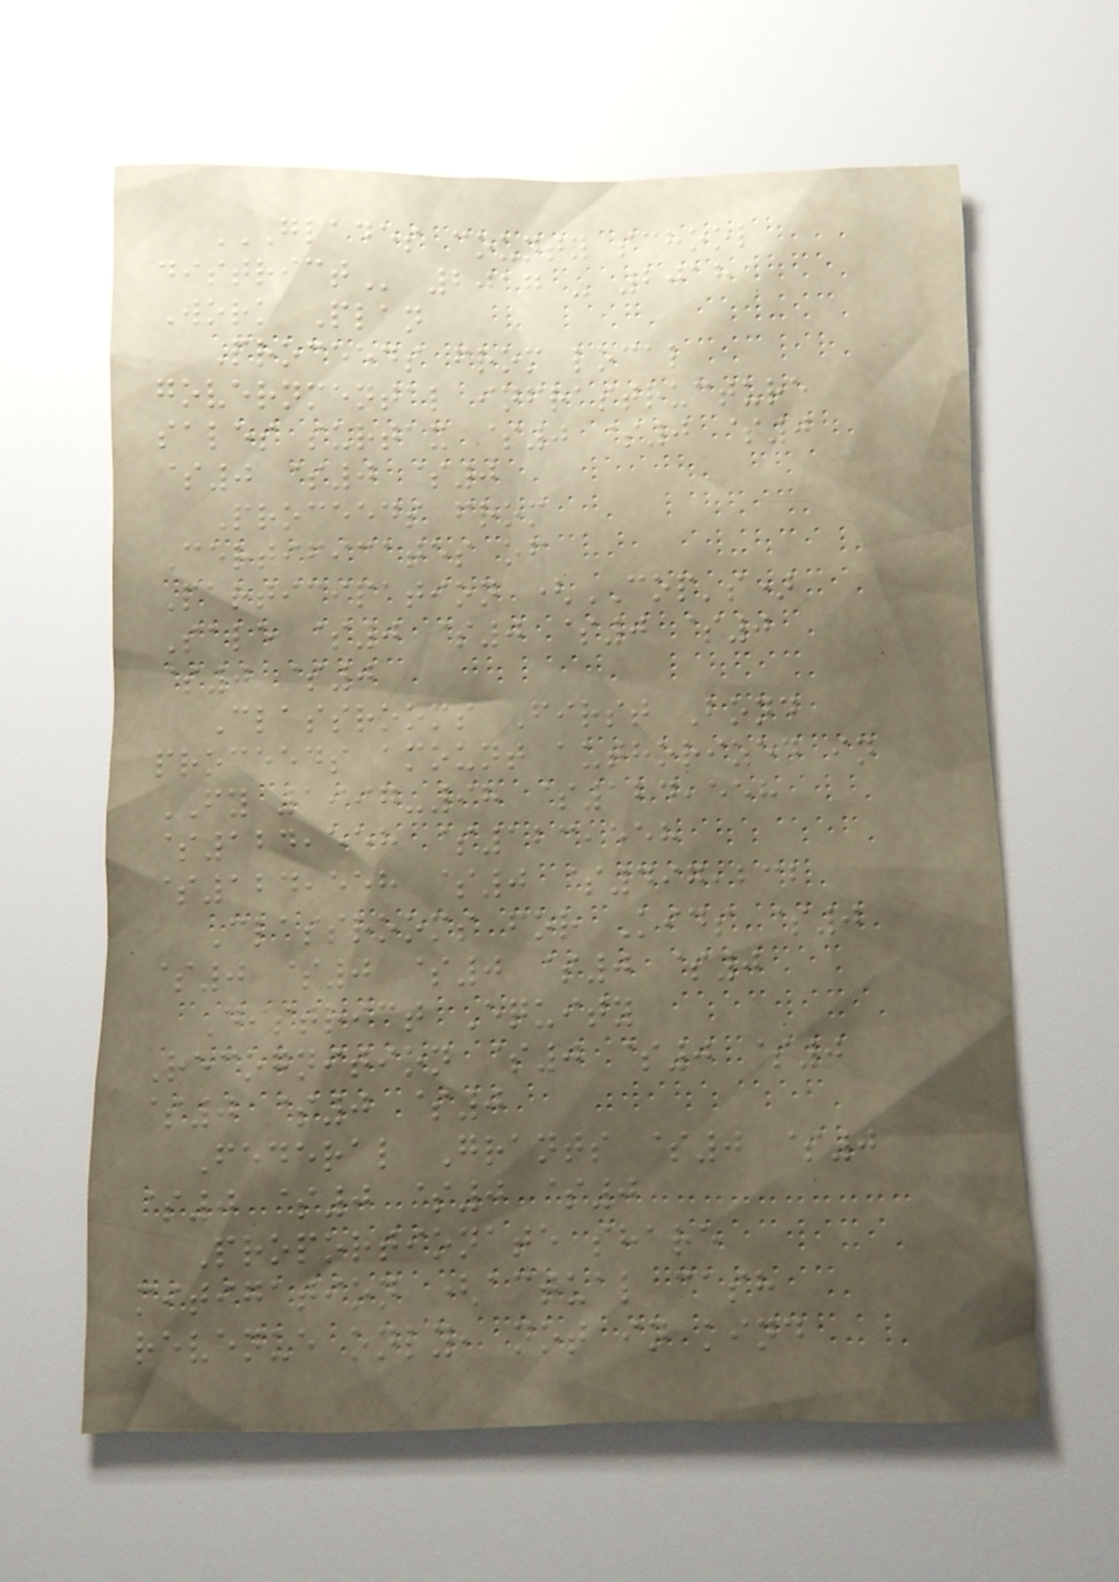GLADES COUNTY SCHOOL
DISTRICT 2017 - 2018
Work Plan
Proceeds from local
governmental infrastructure
sales surtax $0 $0 $0
$0 $0 $0
Proceeds from
Certificates of
Participation (COP's)
Sale $0 $0 $0 $0
$0 $0
Classrooms First Bond
proceeds amount authorized in
FY 1997-98 $124,558
$124,558 $123,558
$124,558 $0 $497,232
Classrooms for Kids $0
$0 $0 $0 $0 $0
District Equity
Recognition $0 $0 $0
$0 $0 $0
Federal Grants $0 $0
$0 $0 $0 $0
Proportionate share
mitigation (actual cash
revenue only, not in kind
